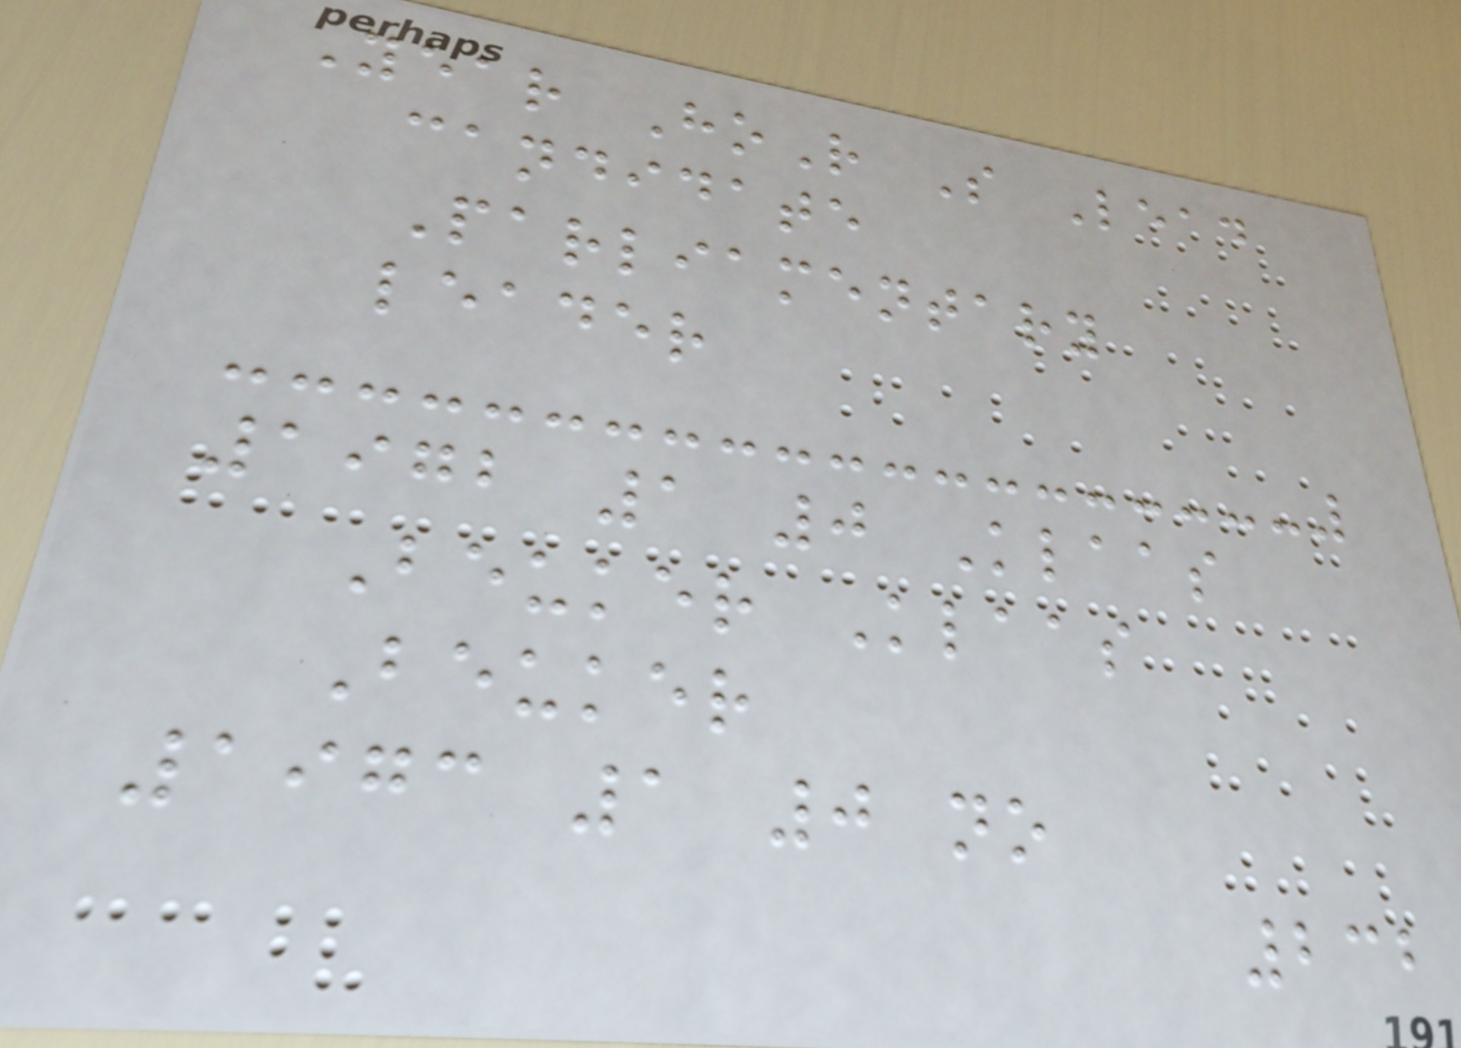Year HoR S Lead
candidate
Parliamentary
leader
1972 1 0 Klaas
Beuker Klaas
Beuker
1973 1 0 no
232
